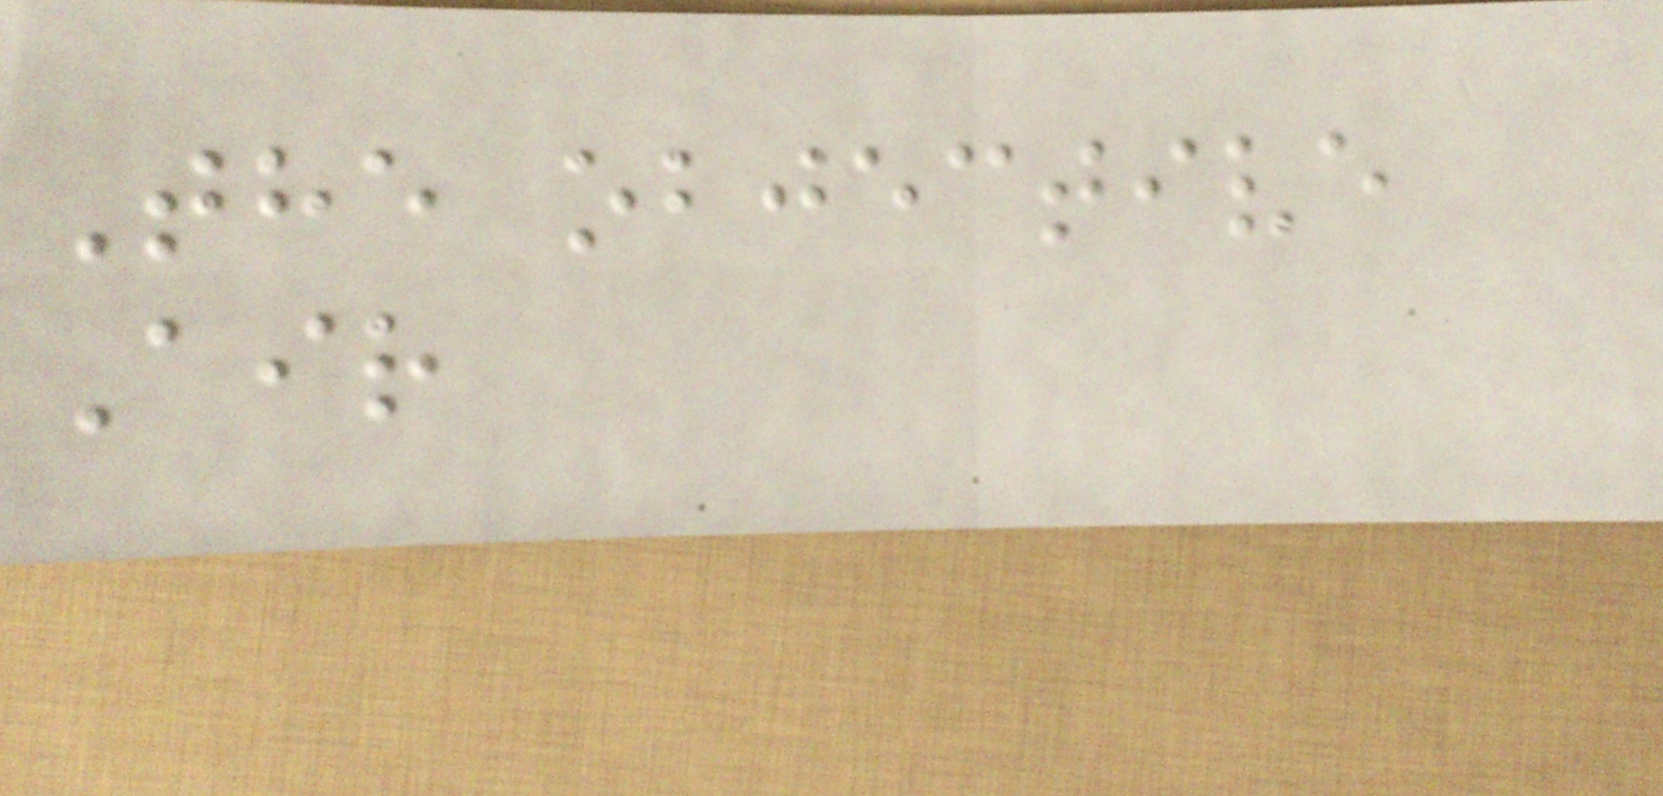The objective
Air
